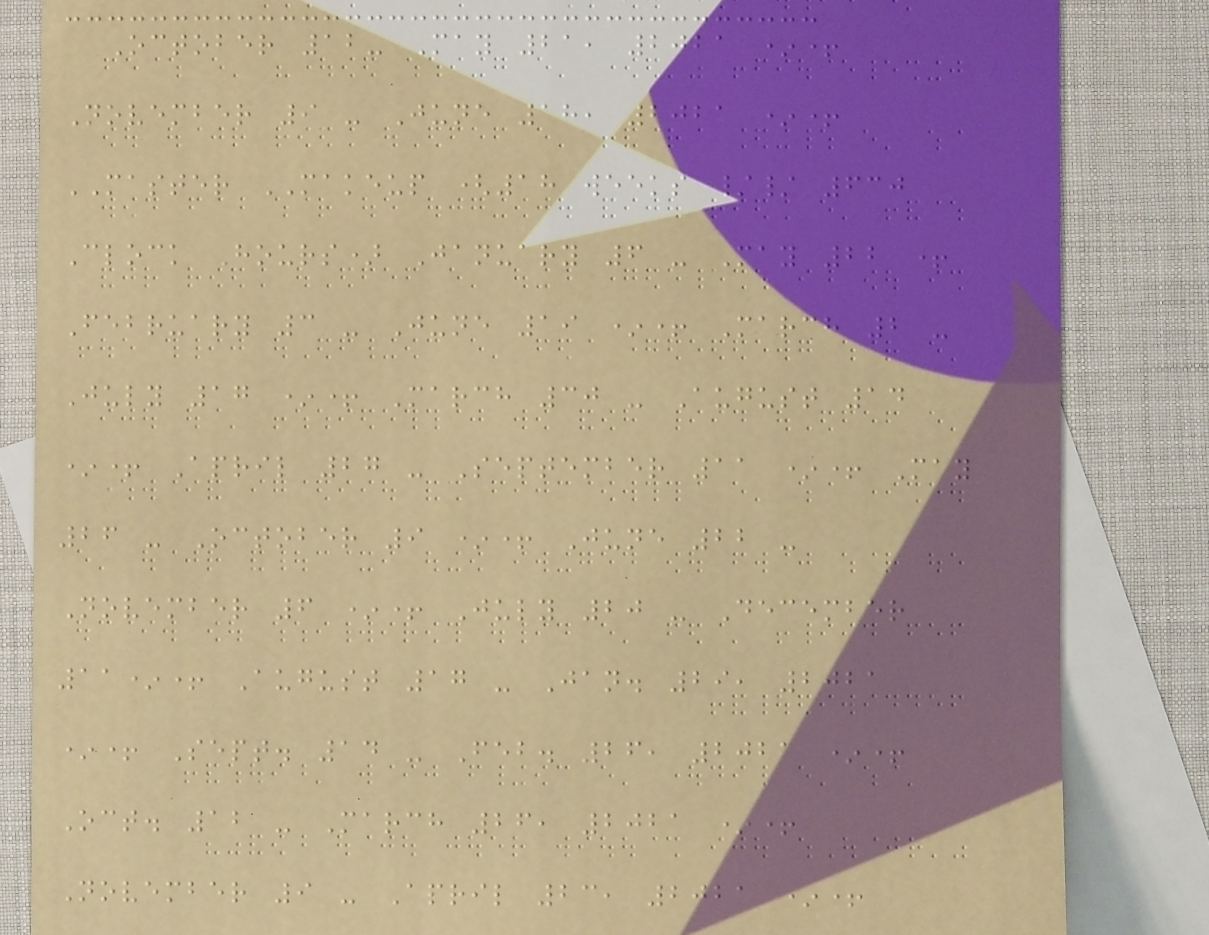October 12- May 21, 2021 *+
November 9 - June 18, 2021 *+
MASTER MAKEUP (18 weeks // 630
Clock Hours) January 6 - May 22 +
February 3 - June 19 *+ March 2 -
July 17 *+ March 30 - August 14
*+ April 27 - September 11 *+ May
26 - October 9 *+ June 22 -
November 6 *+ July 20 - December
11*+ August 17 - Jan. 29, 2021
*+ Sept. 14 - Feb. 26, 2021 *+
Oct. 12 - March 26, 2021 *+
November 9 - April 23, 2021 *+
